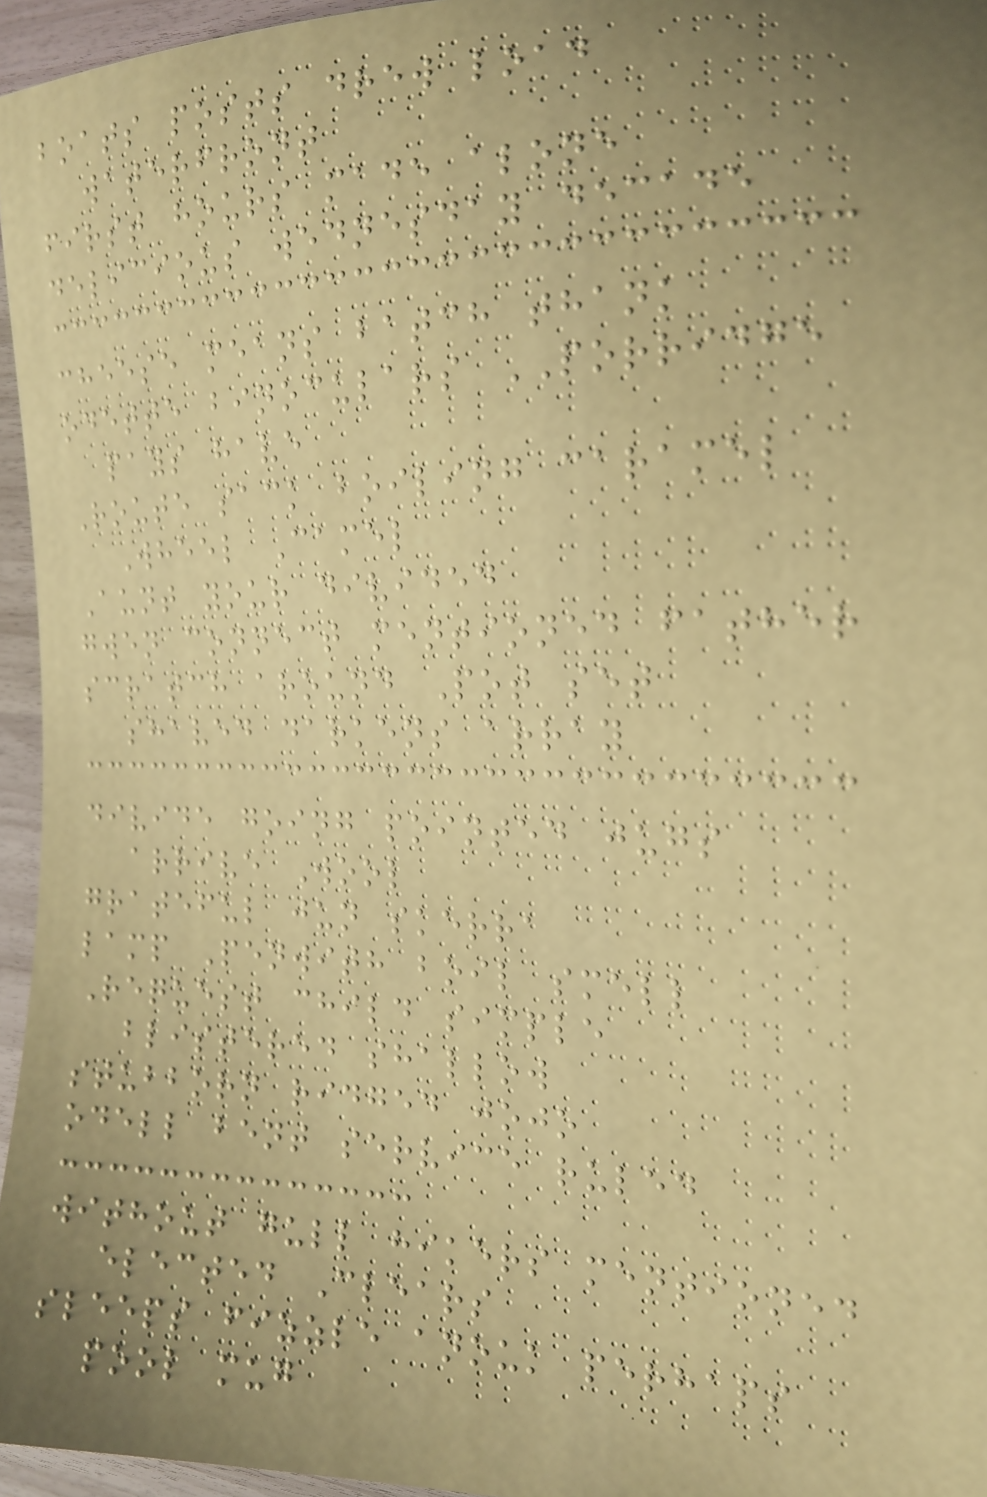boats posts drew load
waterfront
first hours made alone
delicious wednesday decade
cheese means batch thank
odette binoculars PORRIDGE
pays have
Route sack boiling caramel
Wheel Camel
Aunt your divided
gwen connect mentioned father
scratch around Pot set
shaved darkens array
divide going pointed jugs
arrive Wool
grateful jun skerra
lamp Penwith boil smell
Request child simple
blistered shallow
stubborn ridged jojo
odell bent service ruled
without gull hikers mentioned
elected Clears
sleeps fizzle anouk perhaps
pool mug
